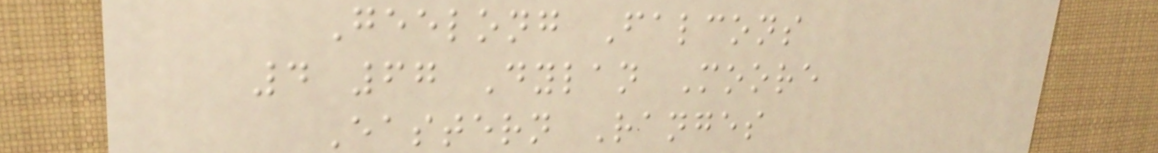Geelong Falcons
4 67 Dylan Moore
Eastern Ranges
